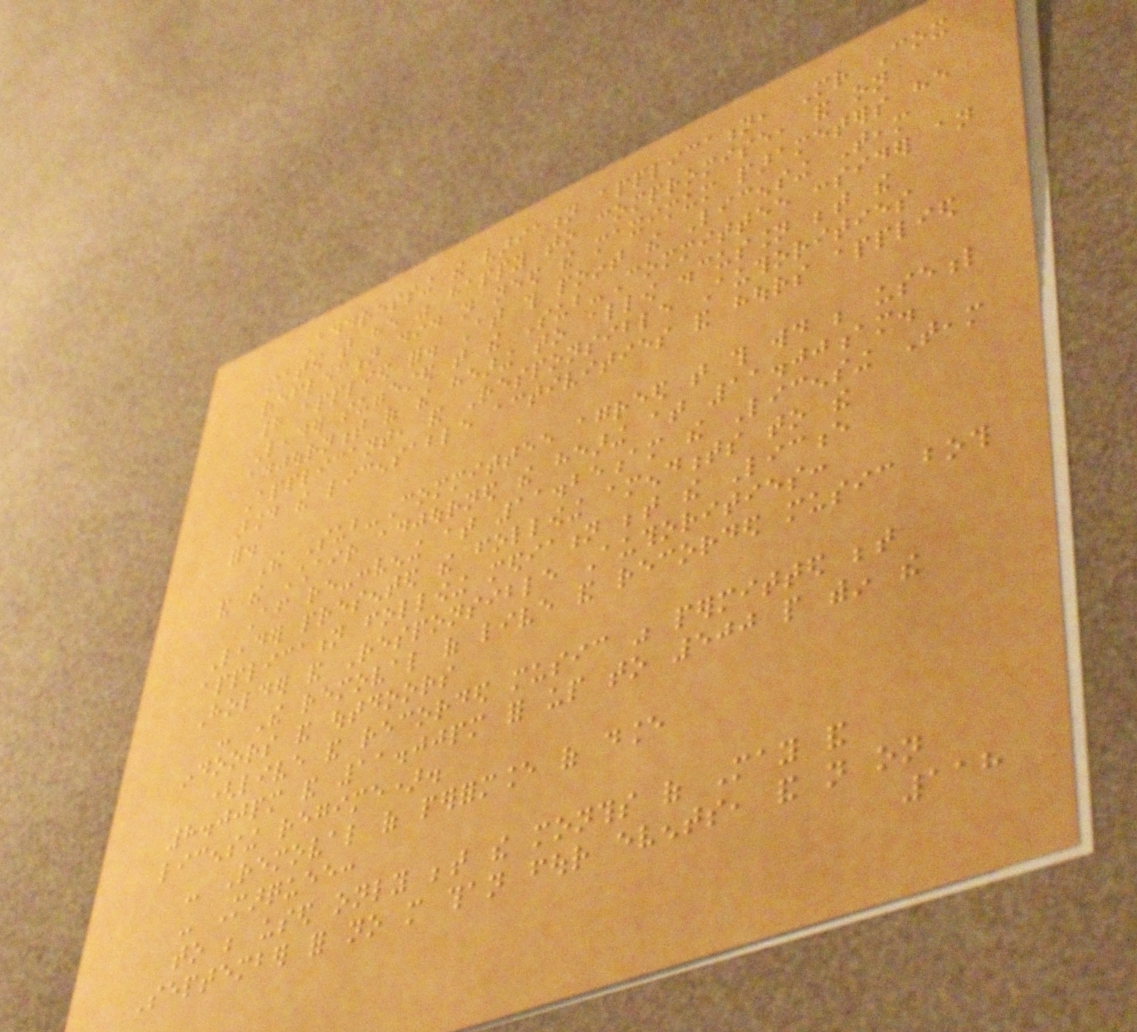Addressing the variation application, Mr Cox
stated that he was happy to compromise, and on
reflection did not need the maximum parameters he
had applied for. At this point the Licensing Team
Leader suggested that the Sub-Committee consider an
adjournment of the hearing to allow discussion between the
Applicant, and Responsible Authorities
around the licensable activities and hours applied
for.
The Sub-Committee agreed that this would be useful
and the Chair adjourned the hearing at 11.00am.
After re-convening at 11.25am the Licensing Team
Leader presented the following amendments to the
application following mediation between the Licence
Holder and Responsible Authorities:
- The removal of live and recorded music both
indoors and outdoors
(live and recorded music was permitted between
8.00pm and 11.00pm for up to 500 people within the
licensing regime).
- Removal of performance of dance
- Marquee:
to be used only between the months of May and
September for no more than four events, and not on
118
